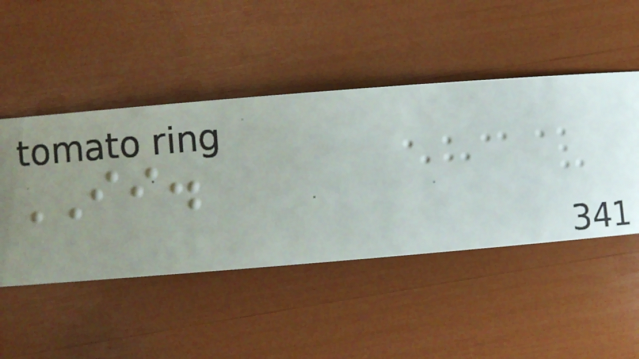II.
